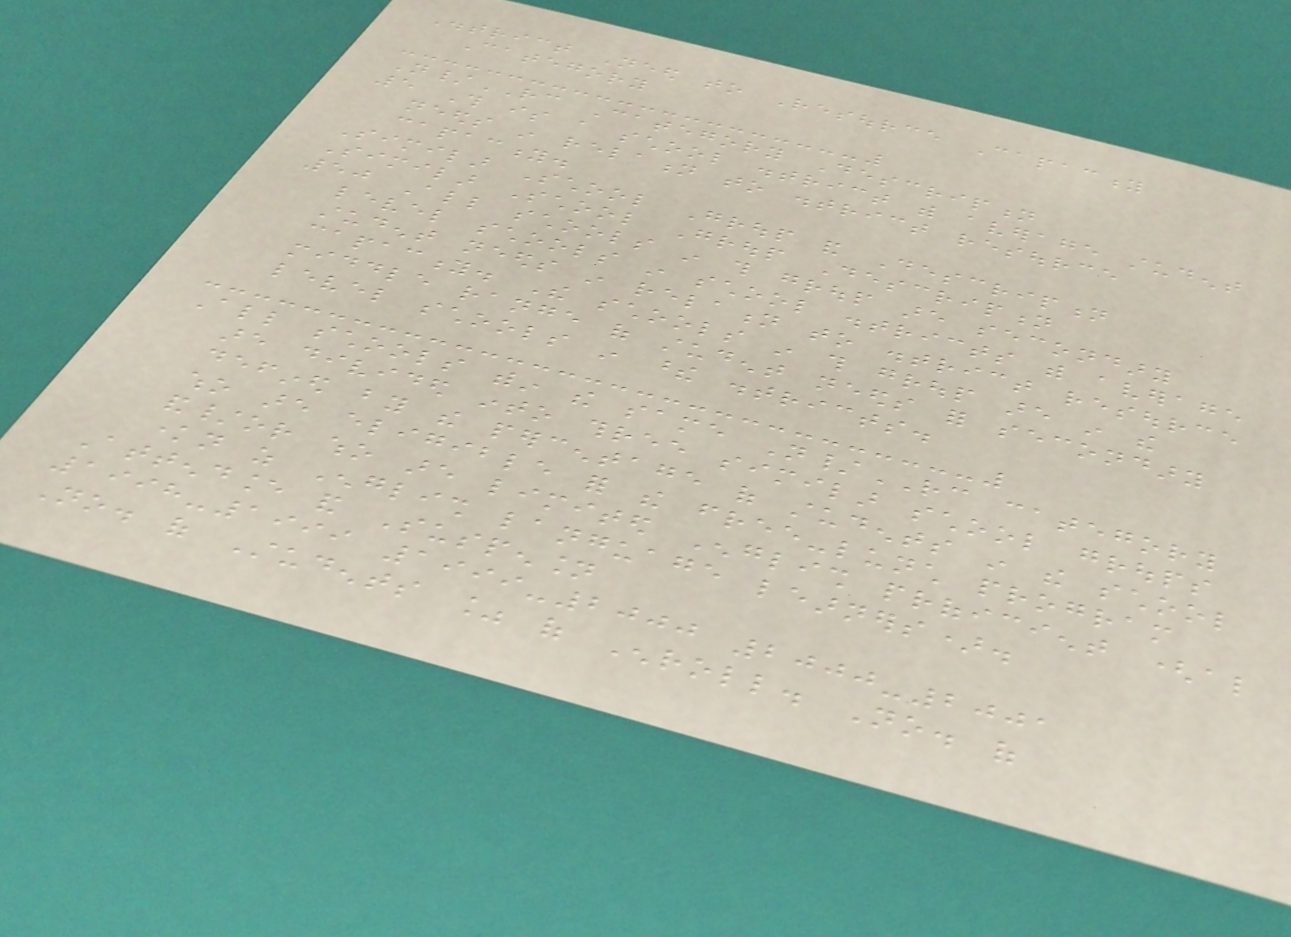District Need to Resource Capacity
Category
N/RC Category Description
5 This is a school district with average student
needs in relation to district resource
capacity.
Similar School Group and Description
Similar School Group Description
50 All schools in this group are secondary
level schools in school districts with average
student needs in relation to district resource
capacity. The schools in this group are in the
middle range of student needs for secondary
level schools in these districts.
All schools within the same N/RC category
are divided into three similar school groups
defined by the percentage of students in the school
who are eligible for the free-lunch program
and/or who are limited English proficient (also
known as English language learners).
Attendance and Suspension
1998-1999 1999-2000 2000-2001
No. of Students % of Enroll. No. of
